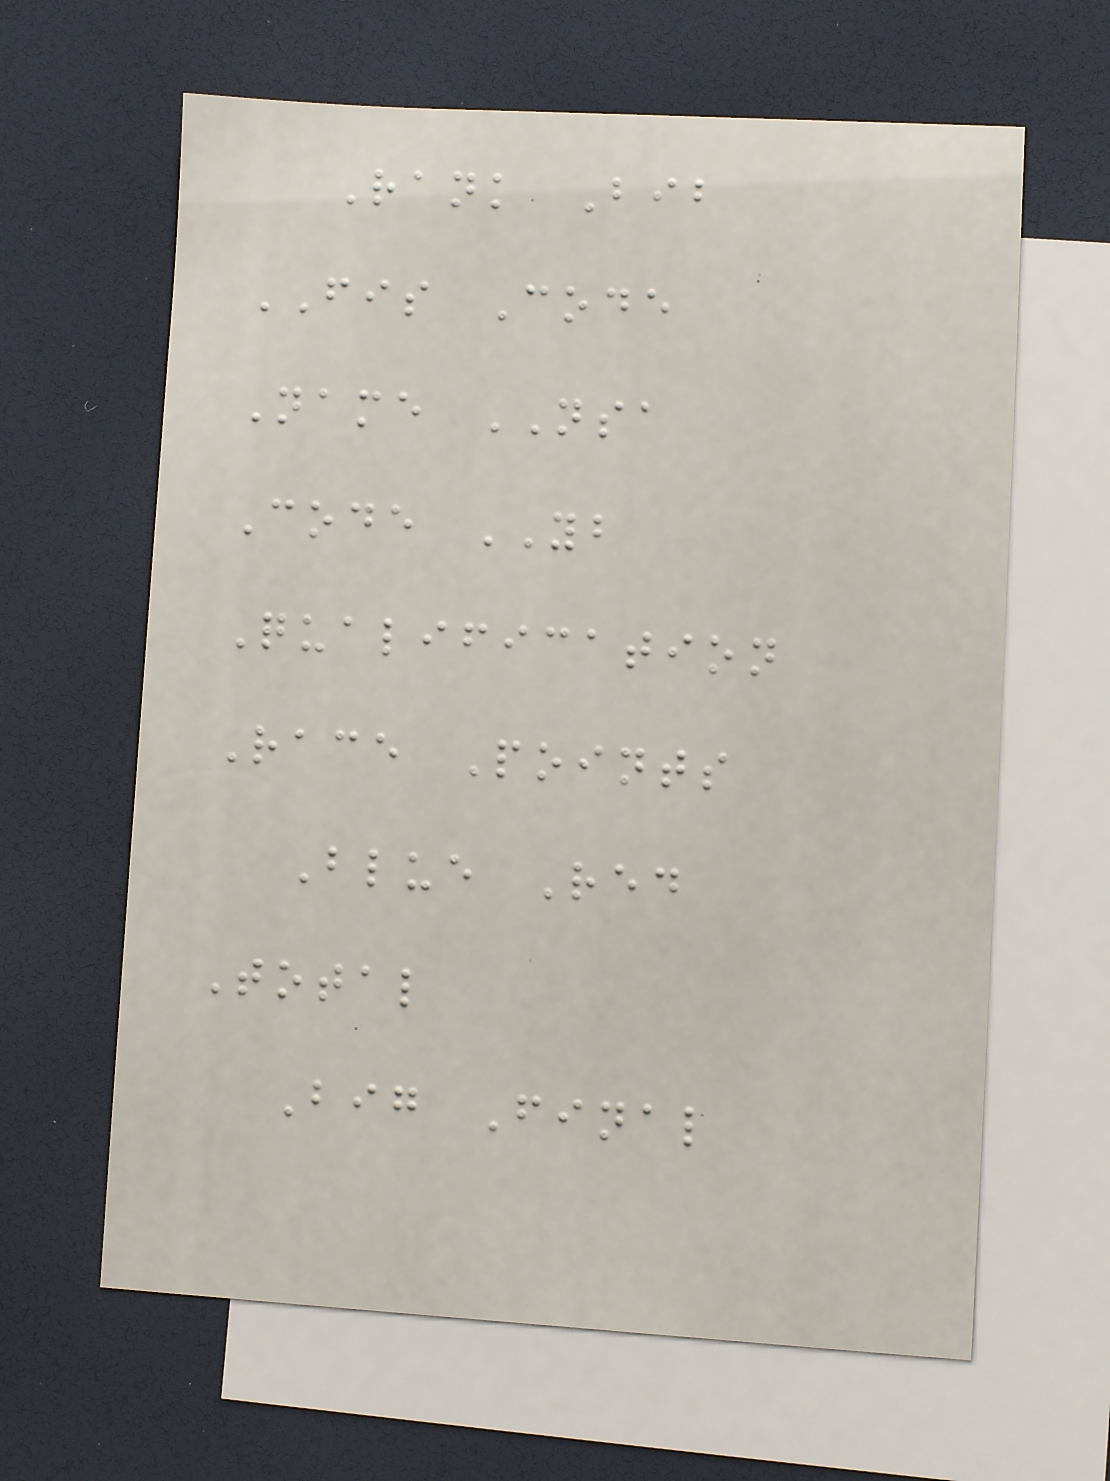Rank Bib
FIS Code
Name NSA
Code YB
Qualification
Race Points
Blue Red
Total
Big Final
